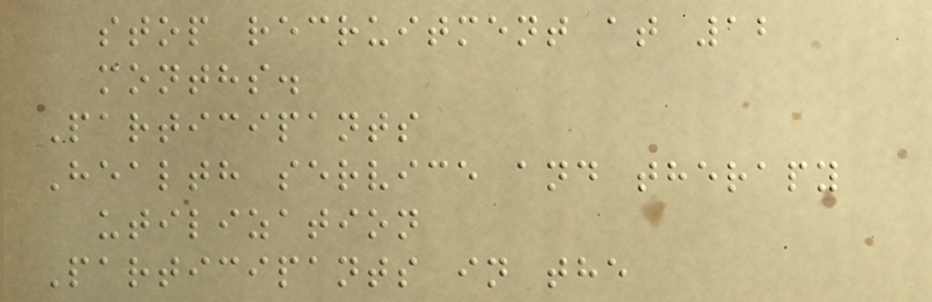stop recruitment at 12
months.
Participants
Health service and therapy
utilization
Participants in the
